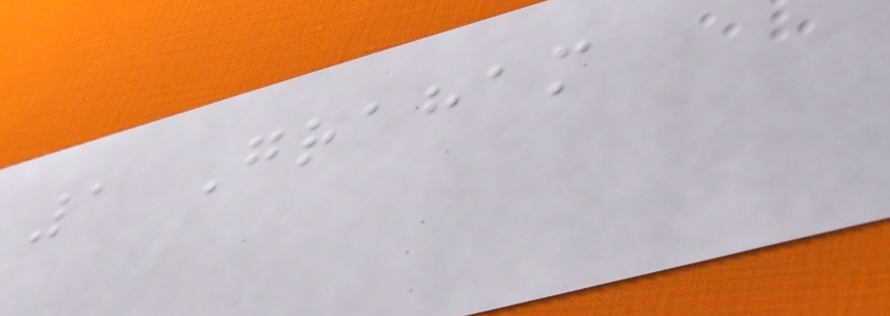1 Graham
